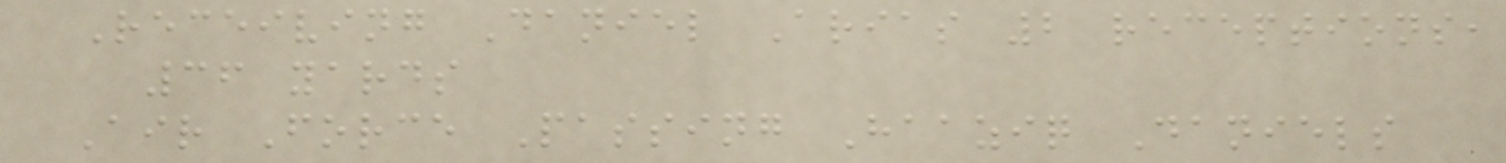Receiving Daniel Arias 2 receptions,
36 yards
Air Force Passing Haaziq Daniels
